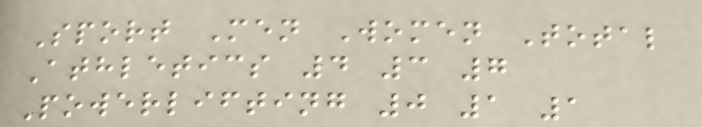Sport Men Women Total
Athletics 4 3 7
Powerlifting 0 1 1
